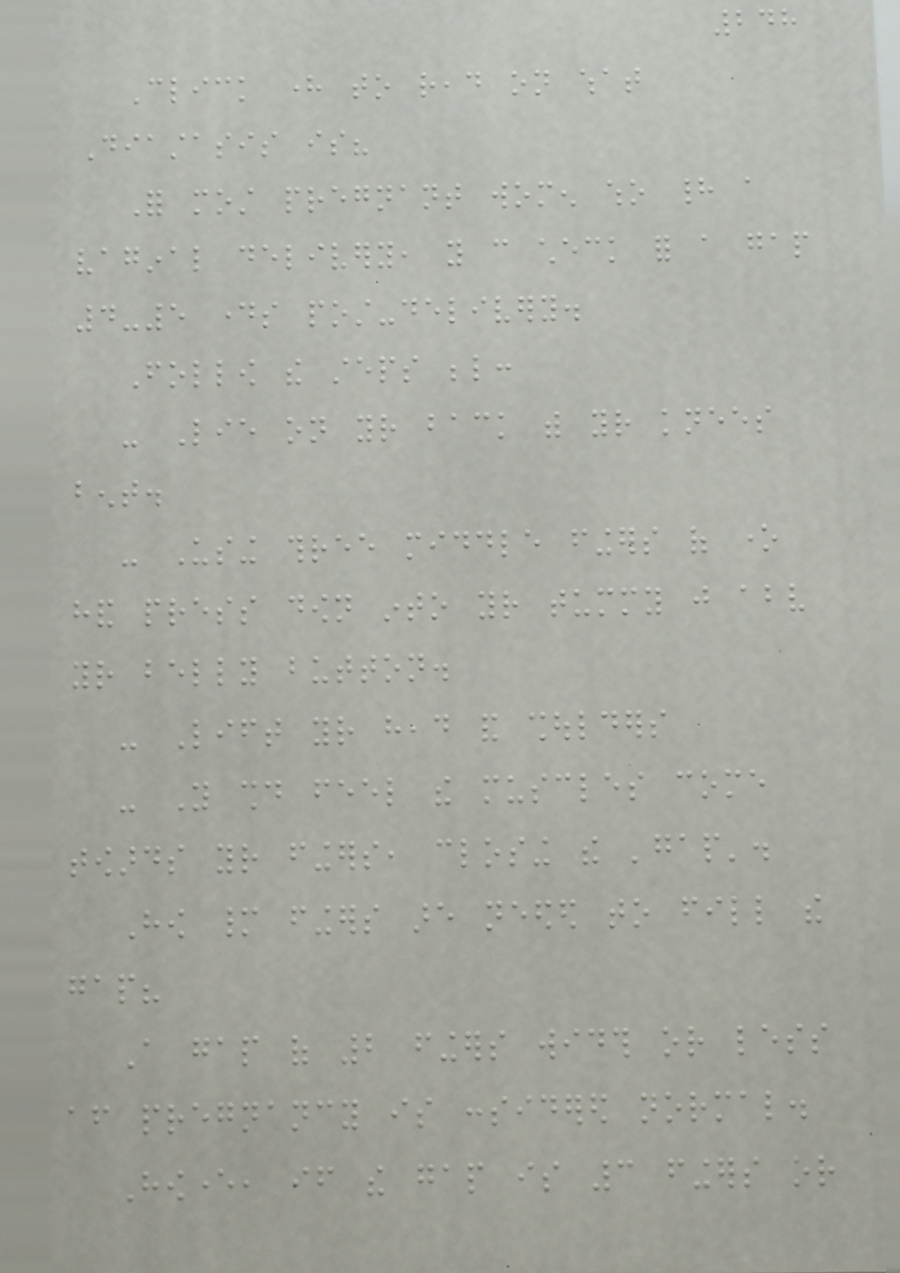248
Click here to read on what
Diastasis is?
For most pregnant women who had a
vaginal delivery, you can check for a gap
4-5 days post-delivery.
Follow the steps below:
- Lie on your back with your knees
bent.
- Using three middle fingers of one
hand press down into your tummy just above
your belly button.
- Lift your head and shoulders
- You should feel the muscles come
towards your fingers, closing the 'gap'.
How many fingers are needed to fill the
gap?
A gap of 2 fingers width or less
after pregnancy is considered normal.
However, if the gap is 3 fingers or
